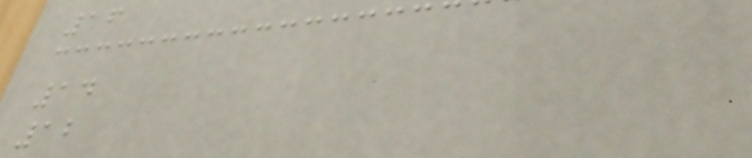16
14
12
